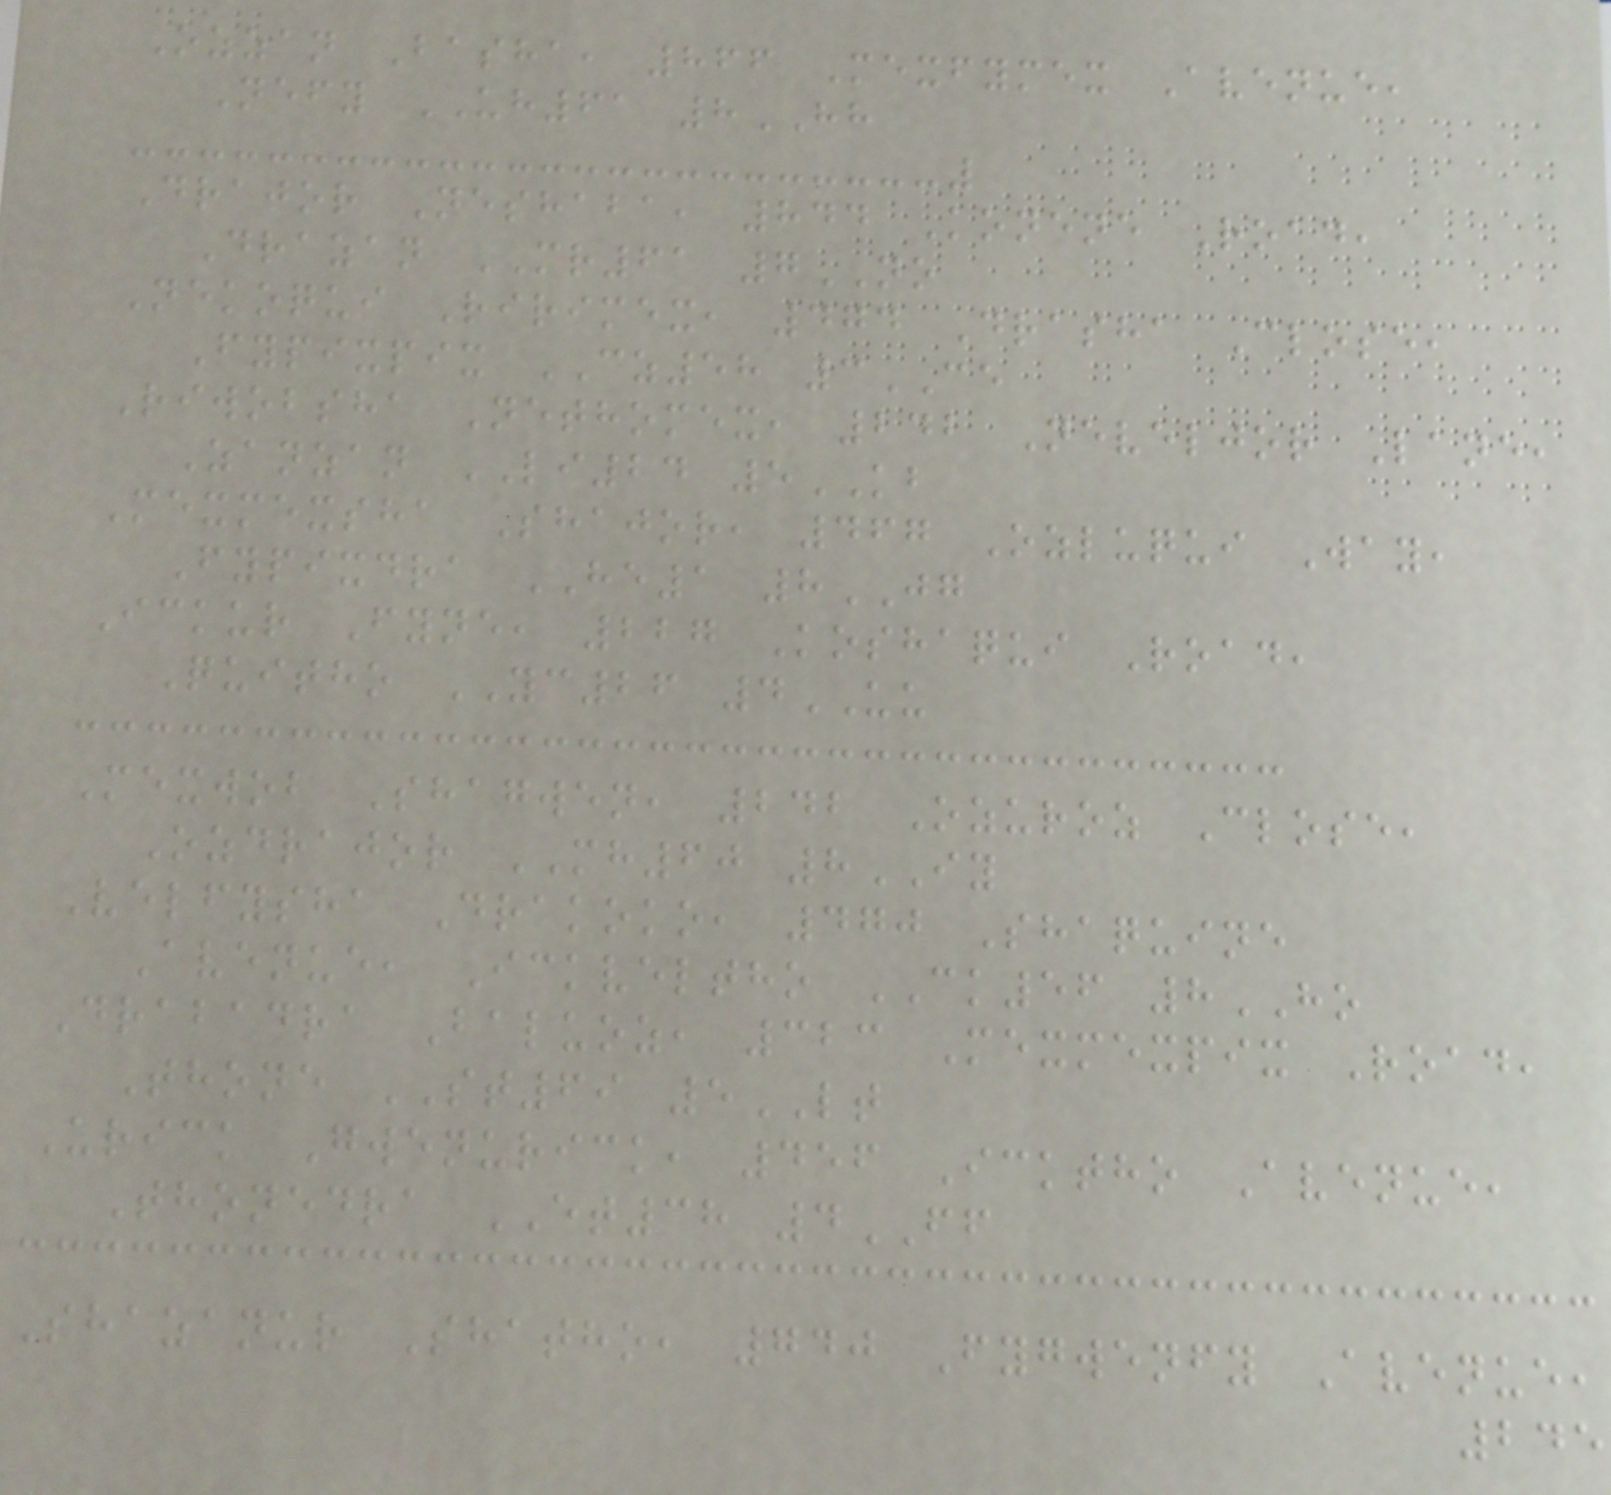Ozzan Basha, 866 Mexfymex Avenue,
Nefy UH61 8HH
Drajor Neshaba, 844 Konene Road,
Drazan MR61 7NO
Nekoqui Ririmex, 474 Drasha Close,
Fypixpix CZ58 3CE
Riwobsha Nethomex, 242 Neveljor Lane,
Zanzan LI24 5KB
Mexmexsha Shajor, 467 Ozluqui Way,
Fypixdra HE1 8JG
Ickur Fyne, 227 Koshaqui Road,
Quitho YC26 4UU
Mexwob Shagwen, 242 Ozuroz Close,
Ozdrajor MH60 8IY
Velfysha Drakoko, 470 Shaquine
Avenue, Ickveltho CK56 8HO
Drabadra Baluoz, 323 Mexmexpix Road,
Thone ST69 5LT
Urick Gwenurick, 456 Icktho Avenue,
Thonedra ET38 4FF
Shazanur Shatho, 740 Fygwenfy Avenue,
245
